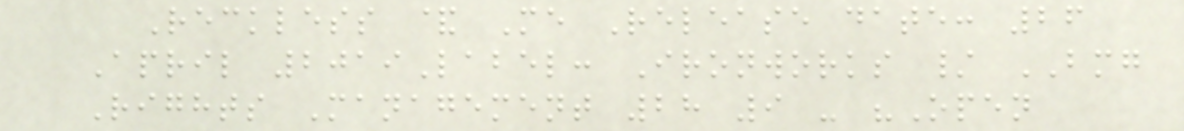Reckless & Me Release date: 26
April 2019Label: Ironworks / BMG
Rights Management 28 9 - "Open
